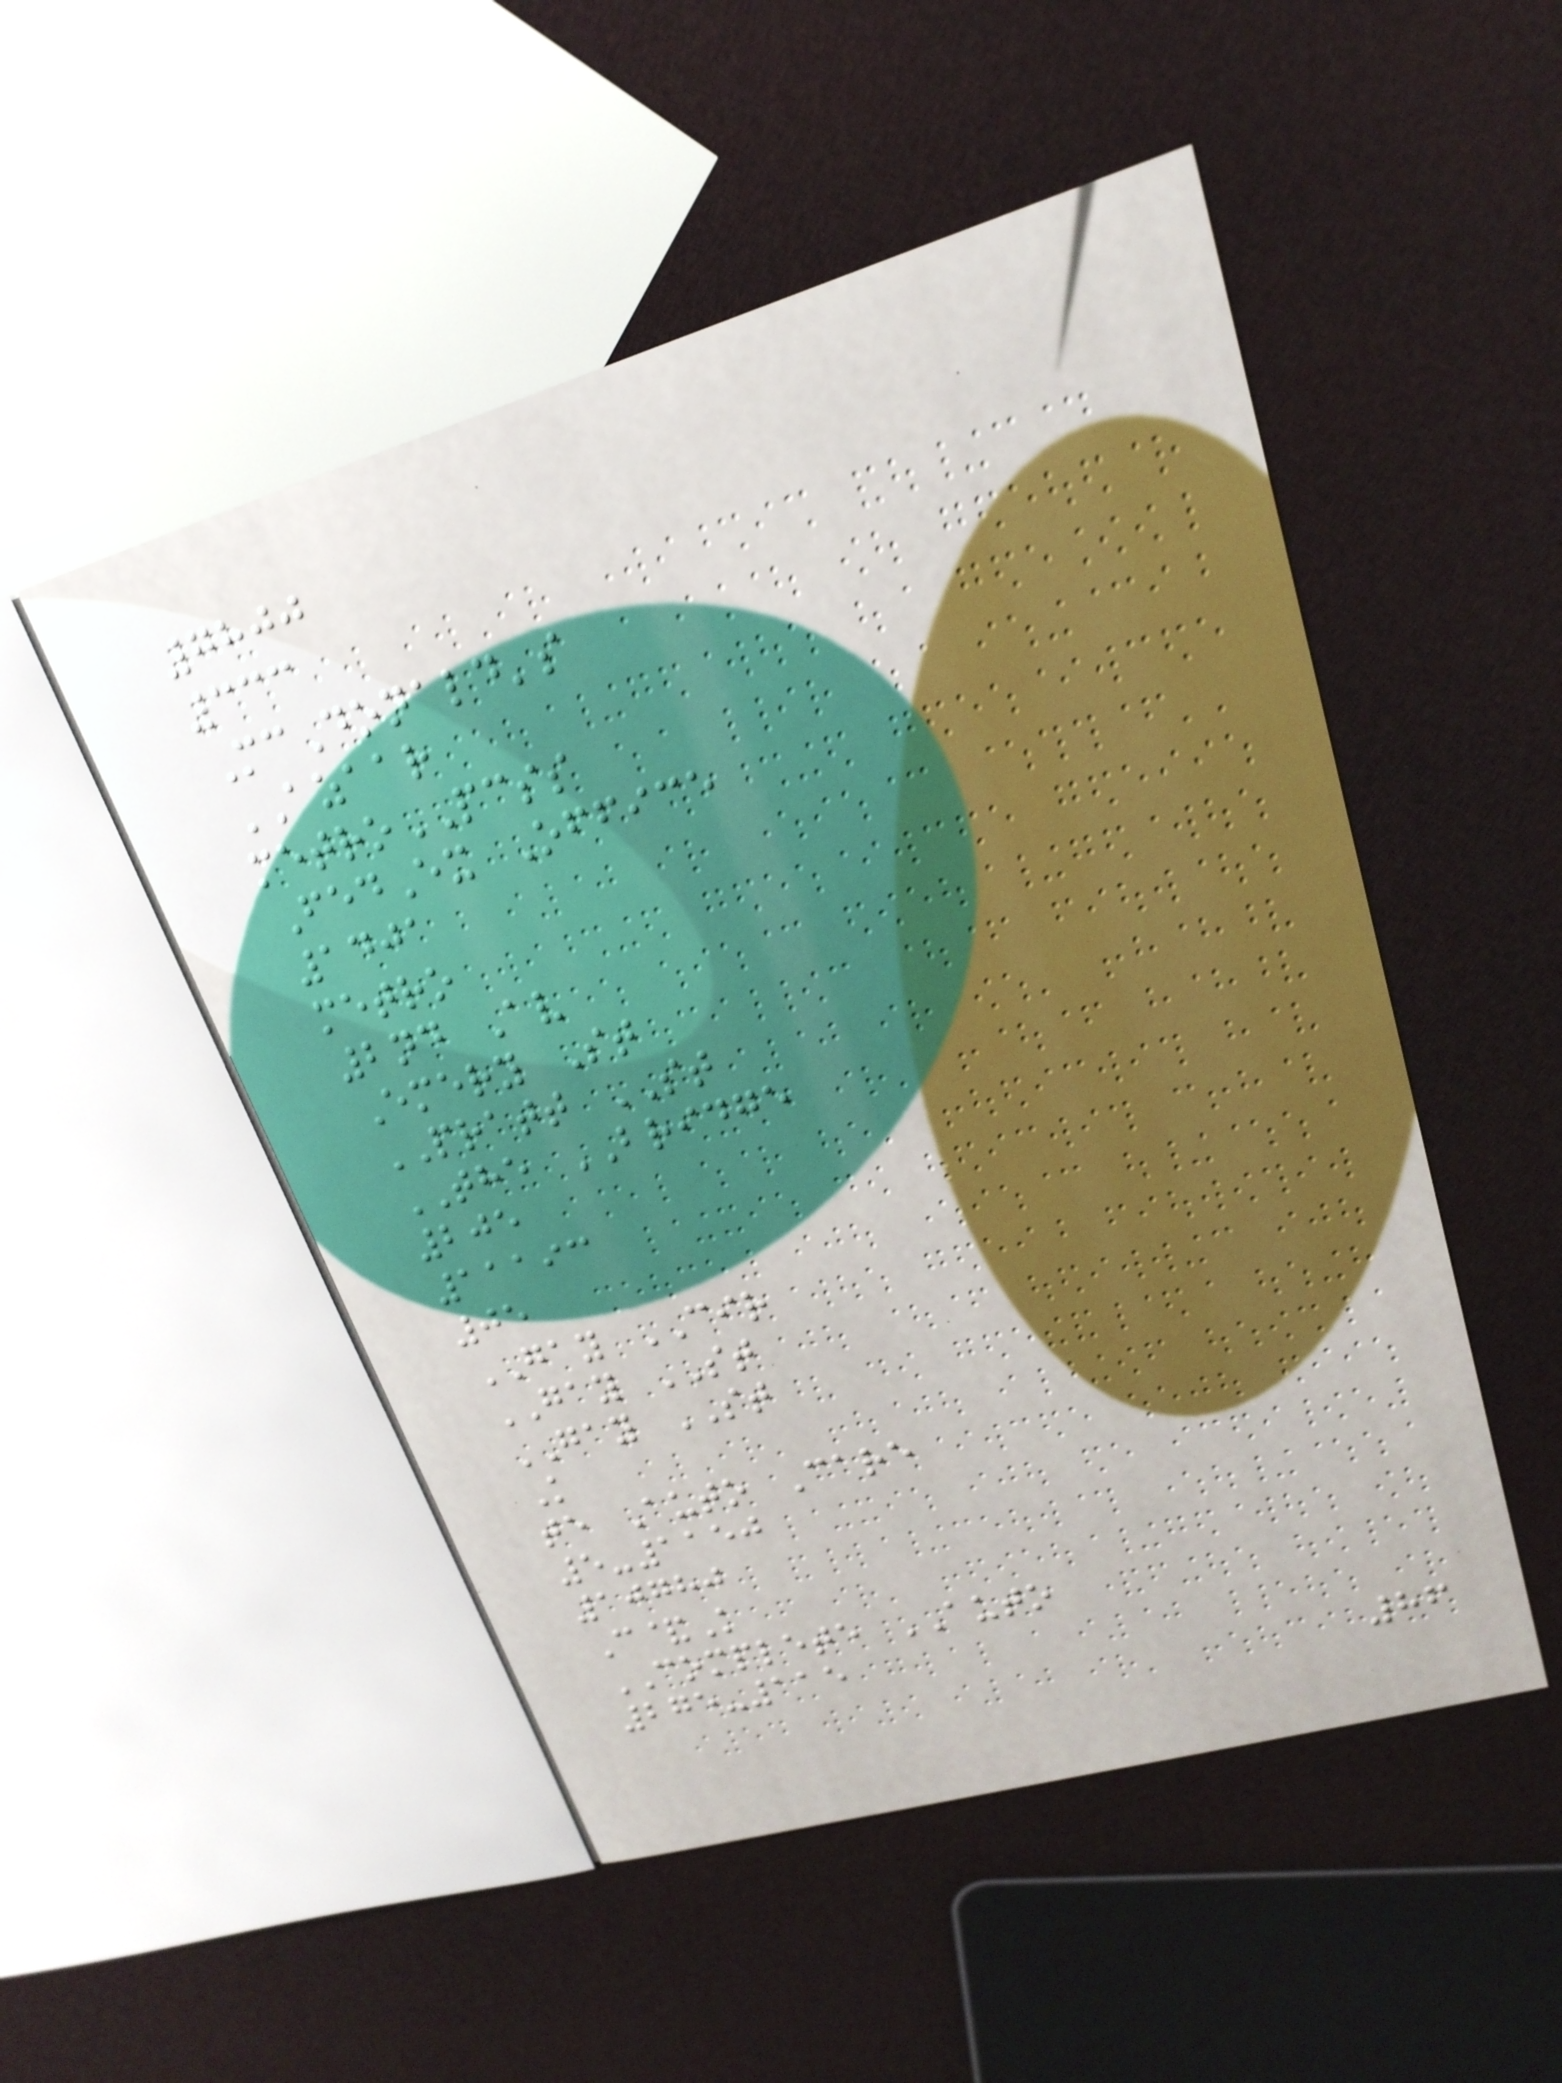7800
333
McDonald's
AZAAR
metroPCSS
FedEx Office
1401
metro
2nd Av
Emery St
PRATT ST
THE BRIDGE
205
11193
05
GAY CIR
GAY ST
GAY ST
K
te Auto Care
5-1150
10780
C&K
COMPLETE AUTO
275-115
86
